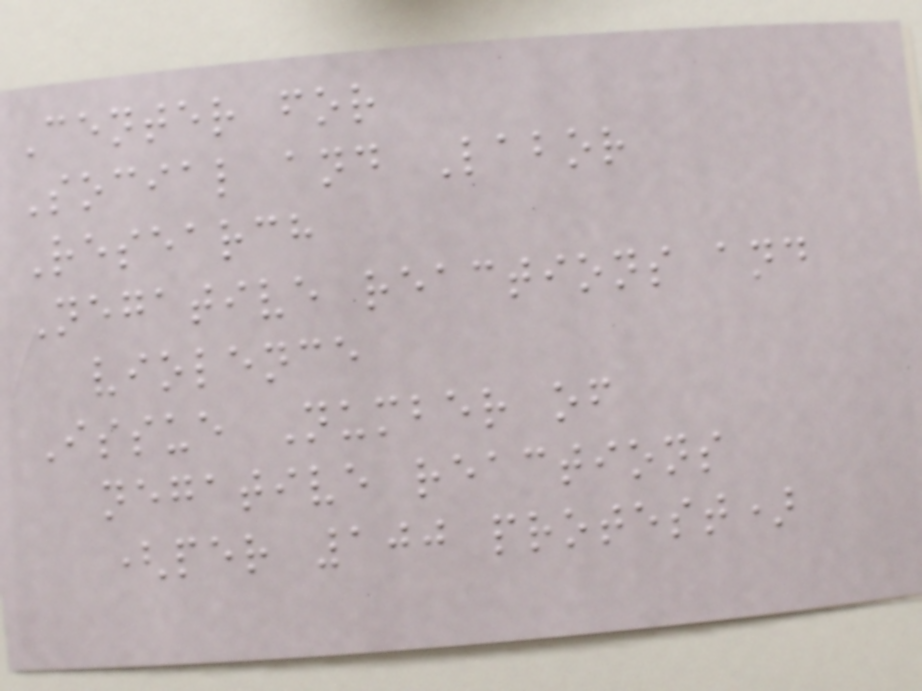Center for
Social and Labor
Research
Negative reactions and
violence
Issue Number of
negative reactions
(per 100 protest)
